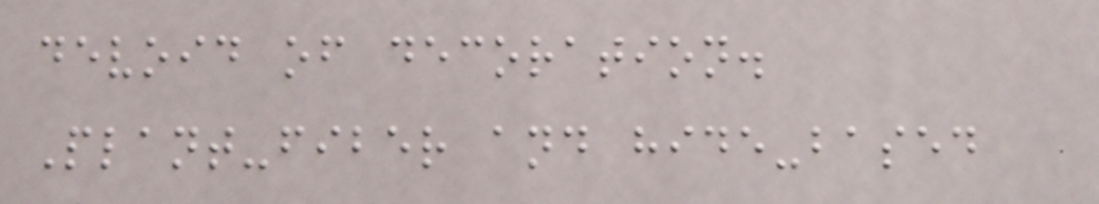devoid of decoration.
Plant-fiber and hide-based
